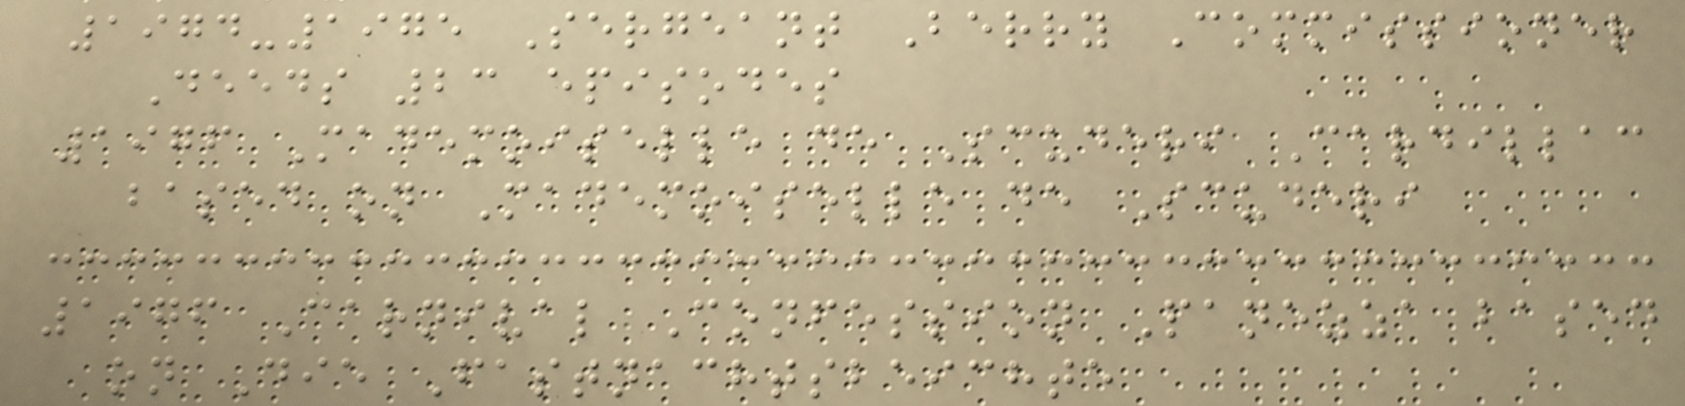1974-1975 Sergeant Berry Commissioner
Deeds 23 episodes
1976 Mademoiselle de Scuderi Cardillac
based on Mademoiselle de Scuderi
1976 Carnival Confession Panezza based
on Die Fastnachtsbeichte
